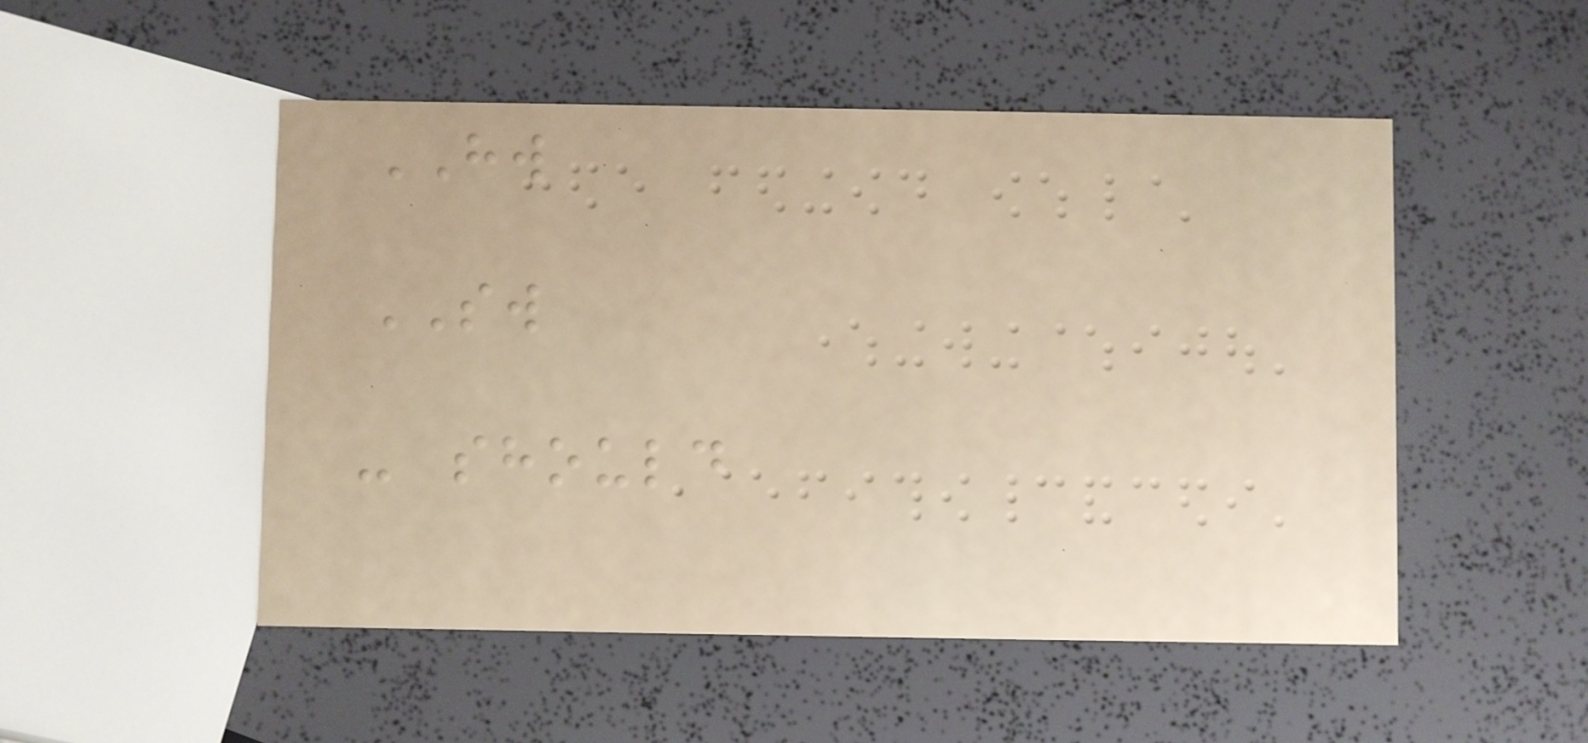HW
SW
- should
